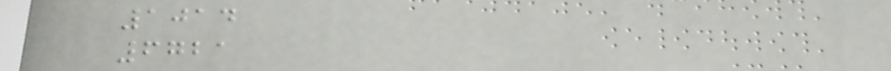1014
6721
